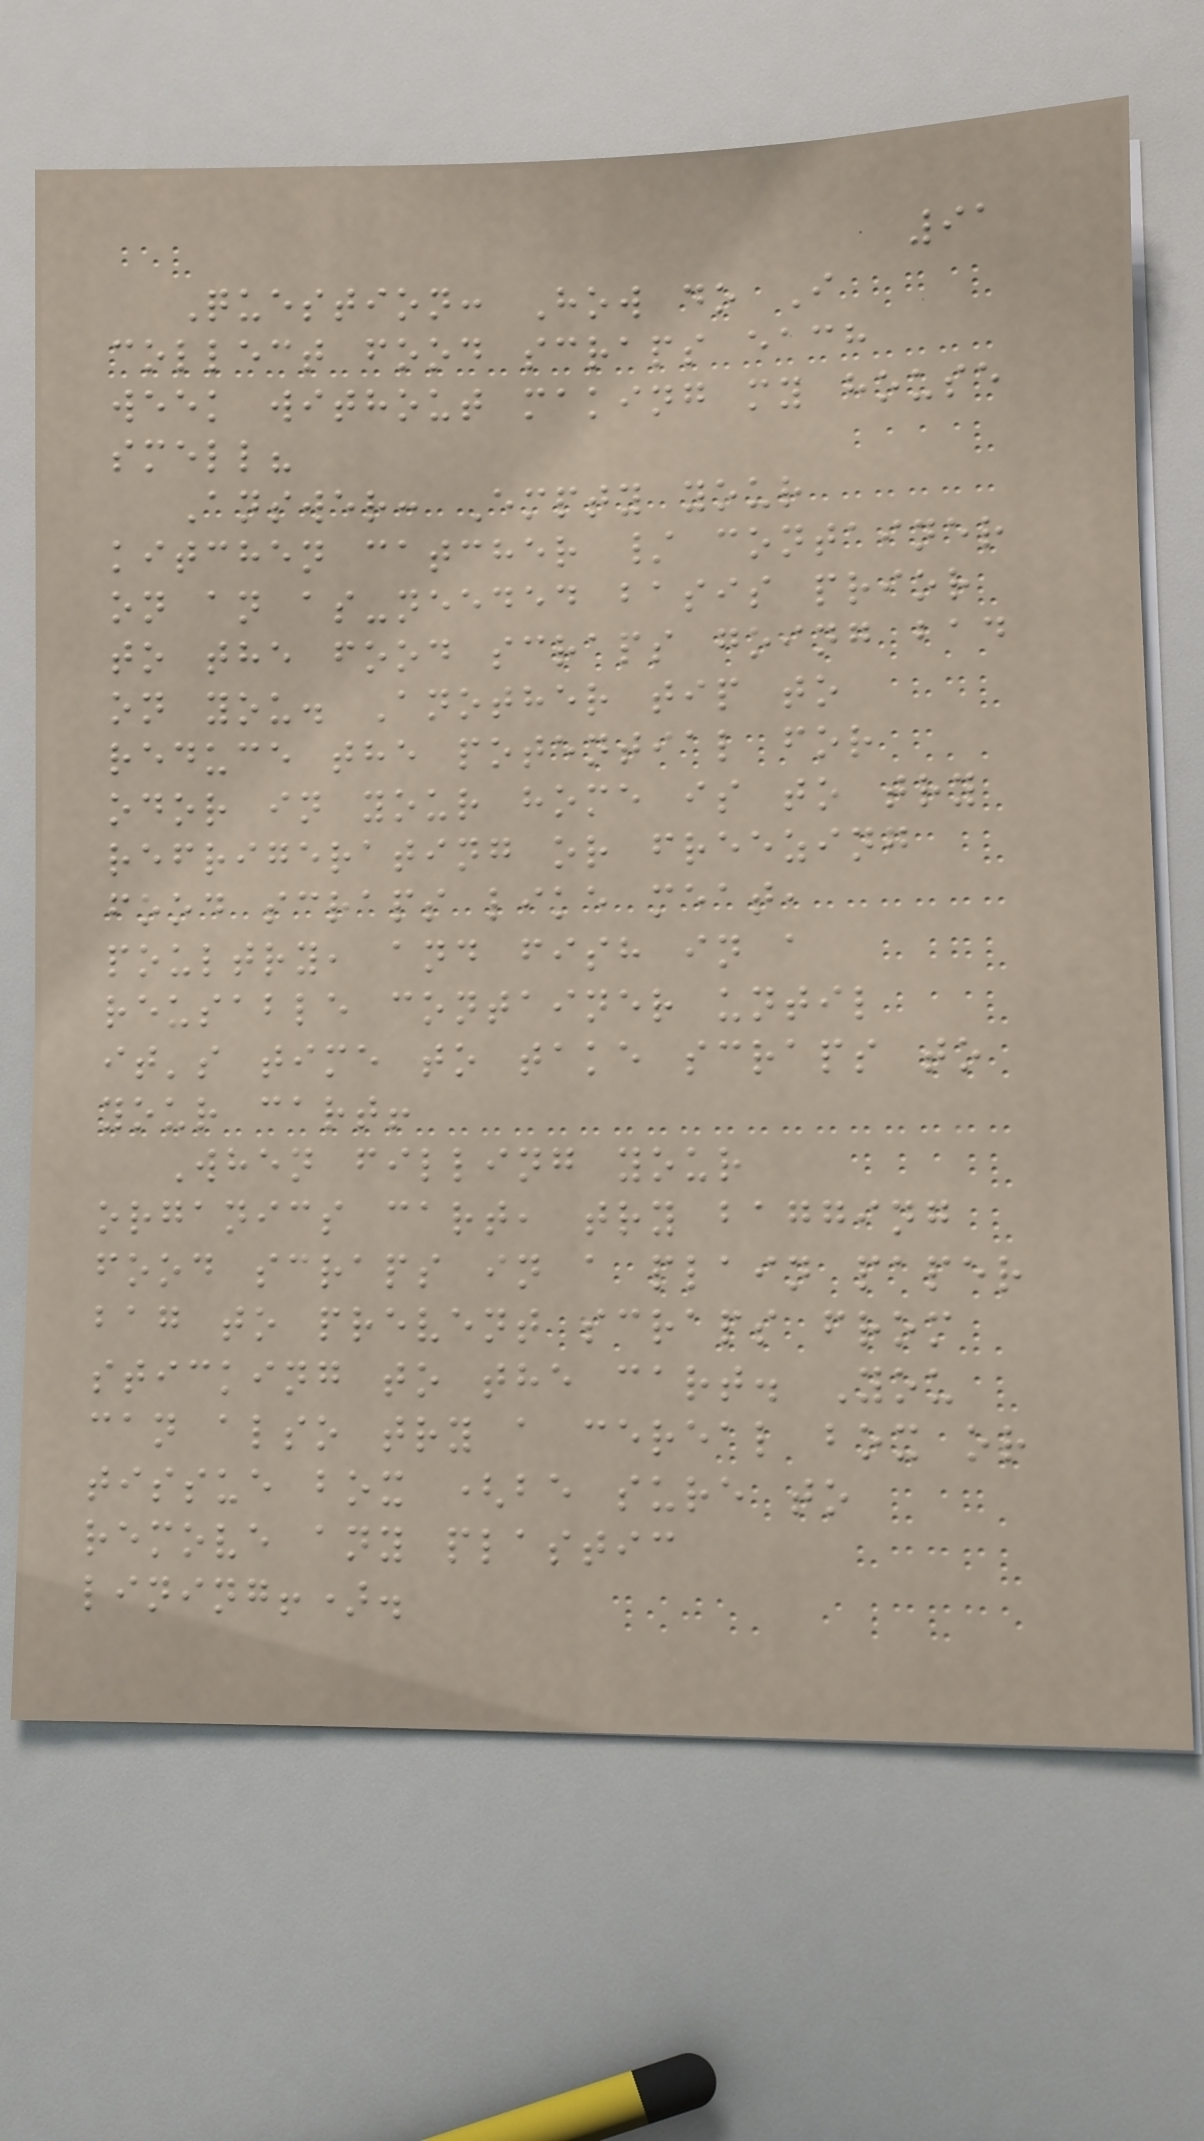91
Question: How do I
collect food scraps each
week without making my house
smell?
Answer: Empty your
kitchen catcher / container
on an as-needed basis prior
to the food scraps going bad
on you. Another tip to
reduce the potential for
odor in your home is to try
refrigerating or freezing
food scraps like meat,
poultry, and fish in a
reusable container until
it's time to take scraps to
your cart!
When filling your
organics cart, try bagging
food scraps in a plain paper
bag to prevent scraps from
sticking to the cart. You
can also try a cereal box or
tissue box (be sure to
remove any plastic
lining!).
